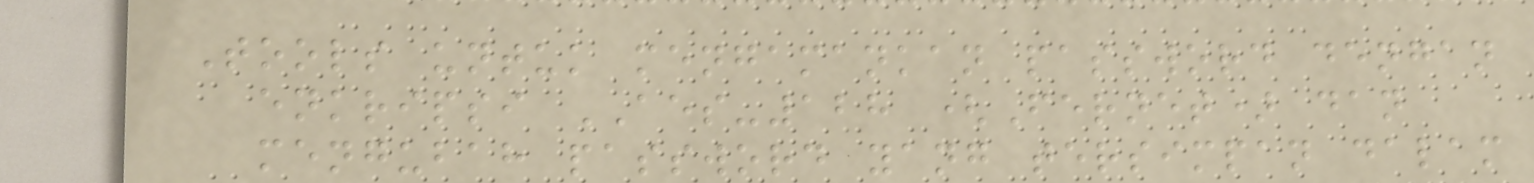Tools untuk mengamankan password dengan
enkripsi AES-128 (Fernet) dan
mengubah password yang tersimpan dalam
